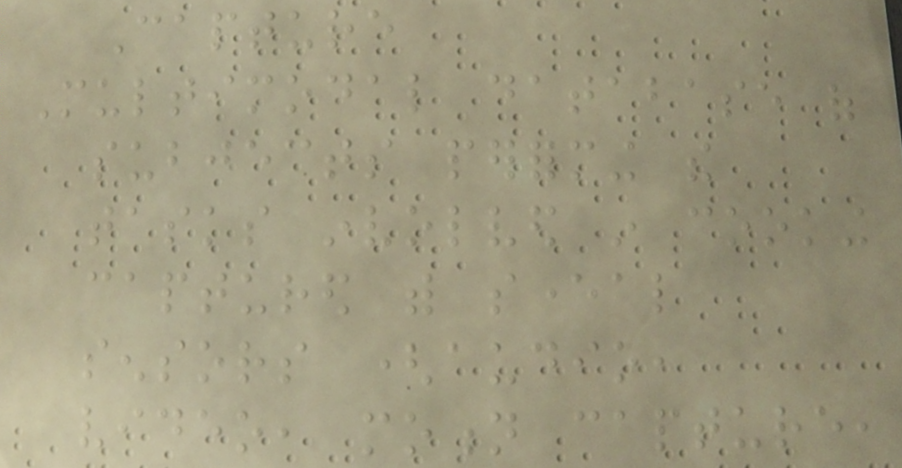Capture
Multimodal database of
subjects performing the
tasks involved in cooking
captured with several
sensors (audio,
video, motion capture,
